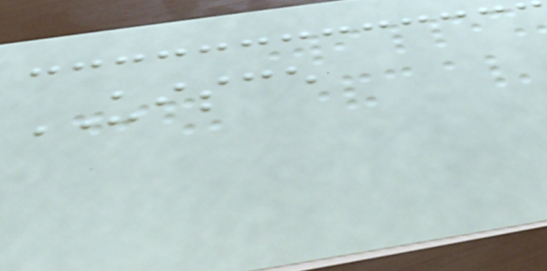UISCE
